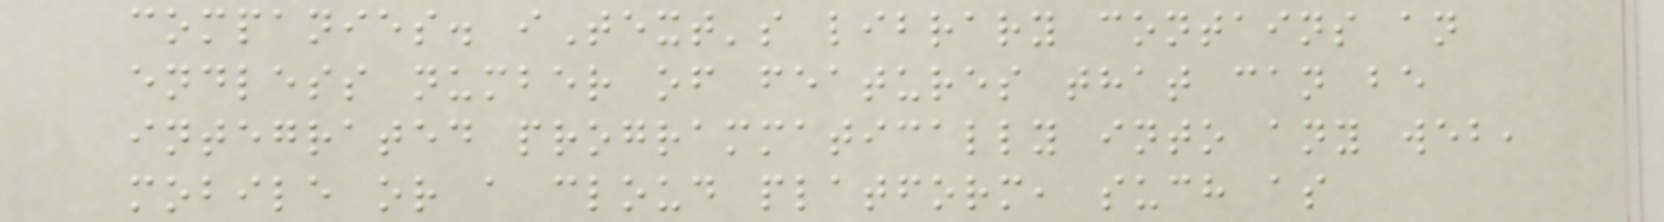companies. iText's library contains an
endless number of features that can be
integrated programmatically into any web,
mobile or a cloud platform, such as
